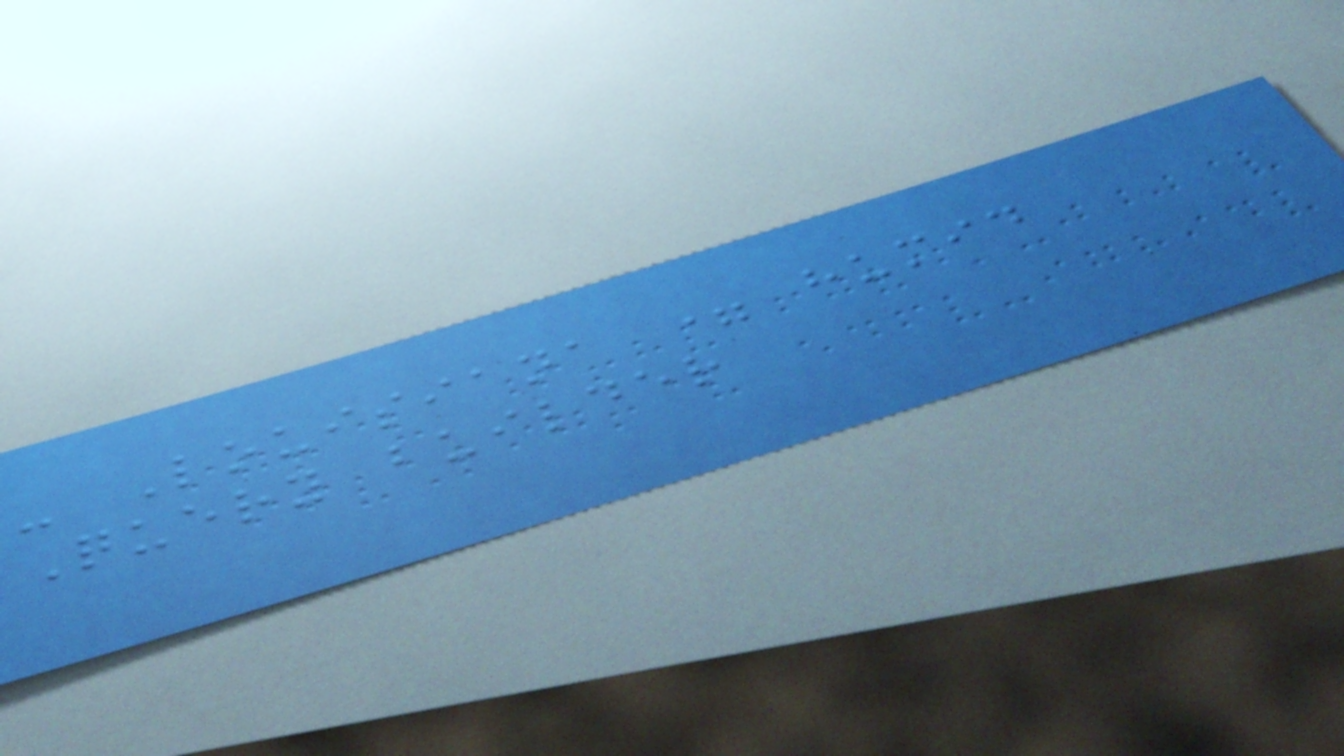- Louisiana = humid
Query builder
